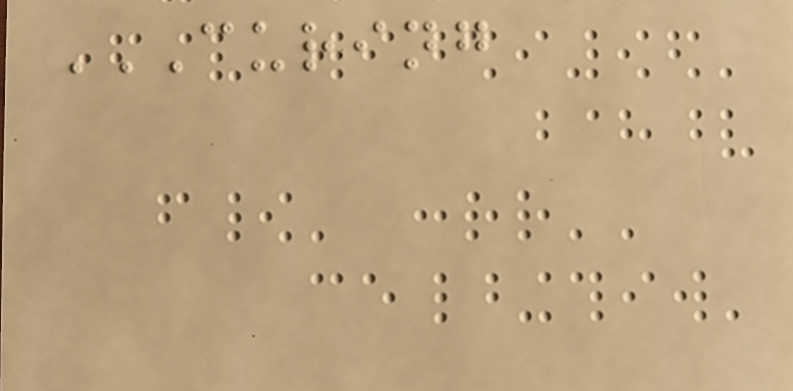CURING
